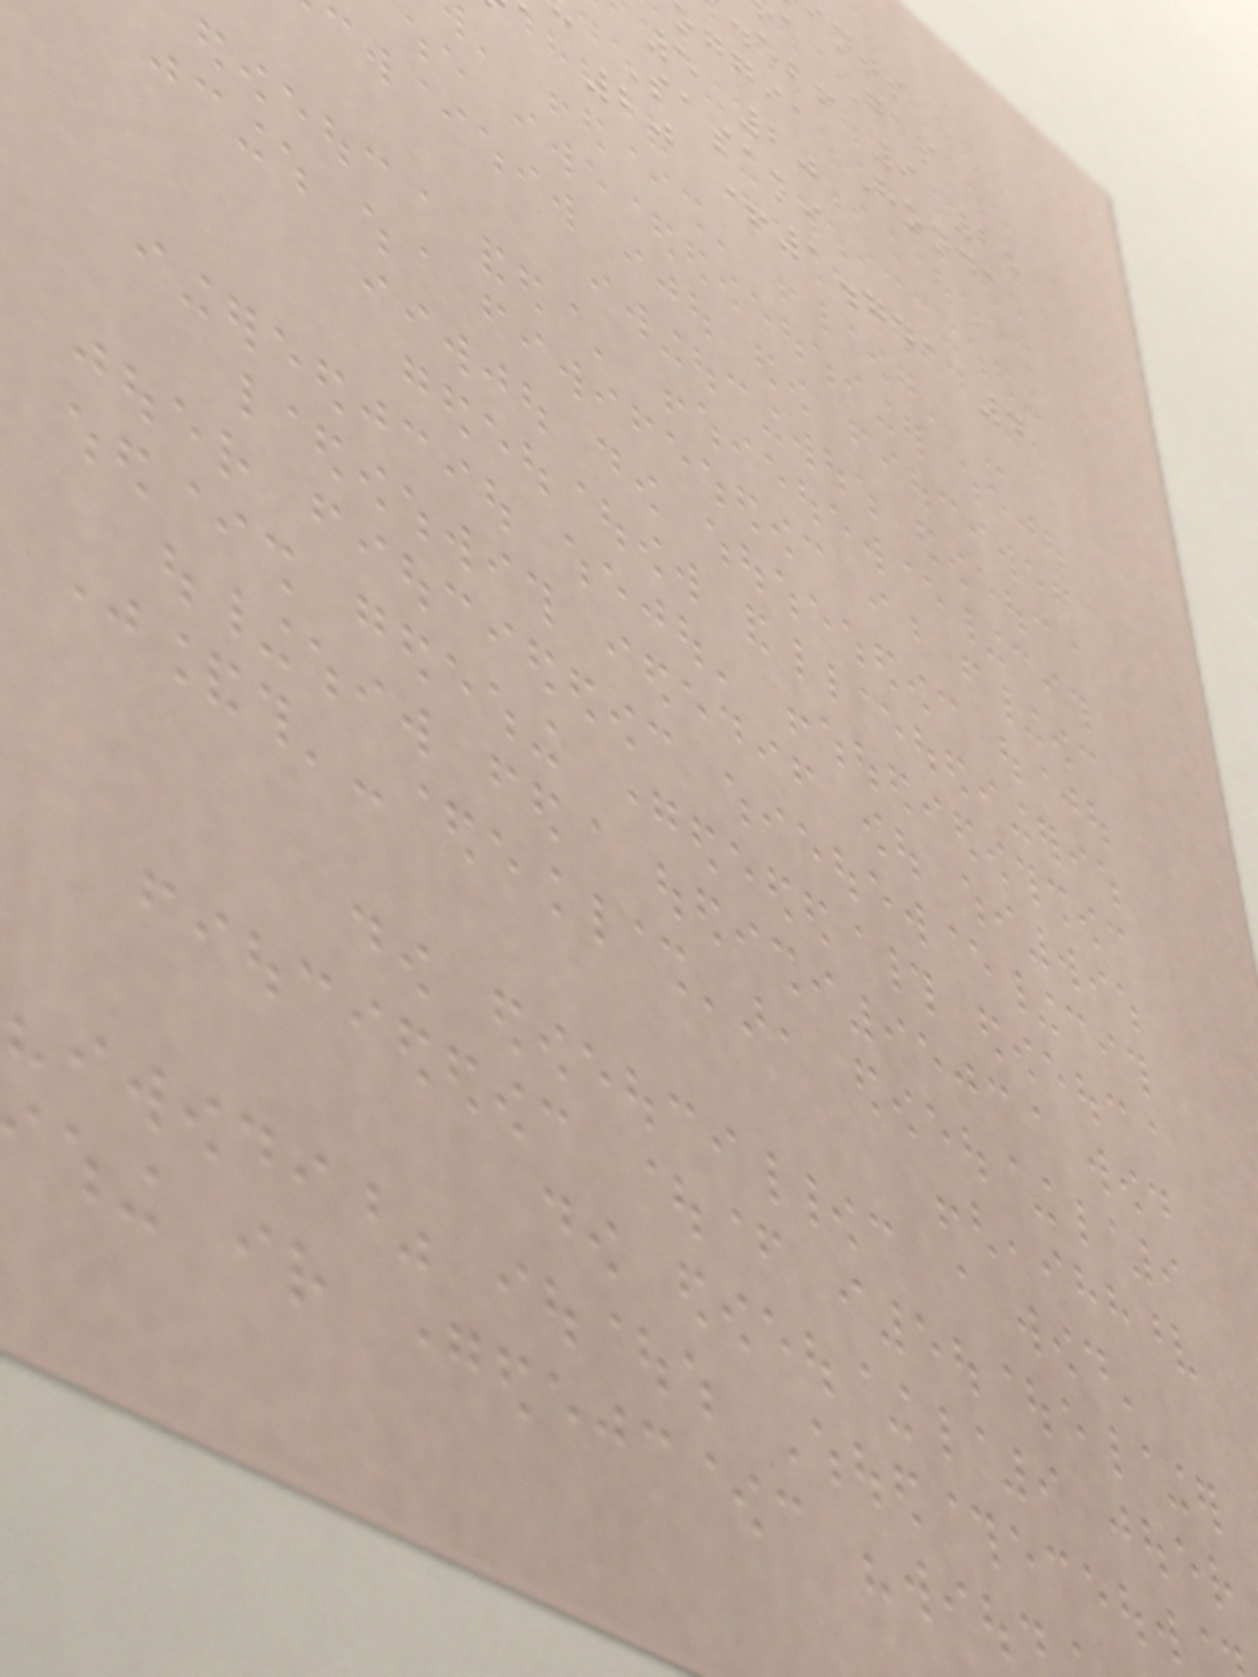.ebf 9 25
ggia Honda
5 20
Sasaki
20 +1.741 4
